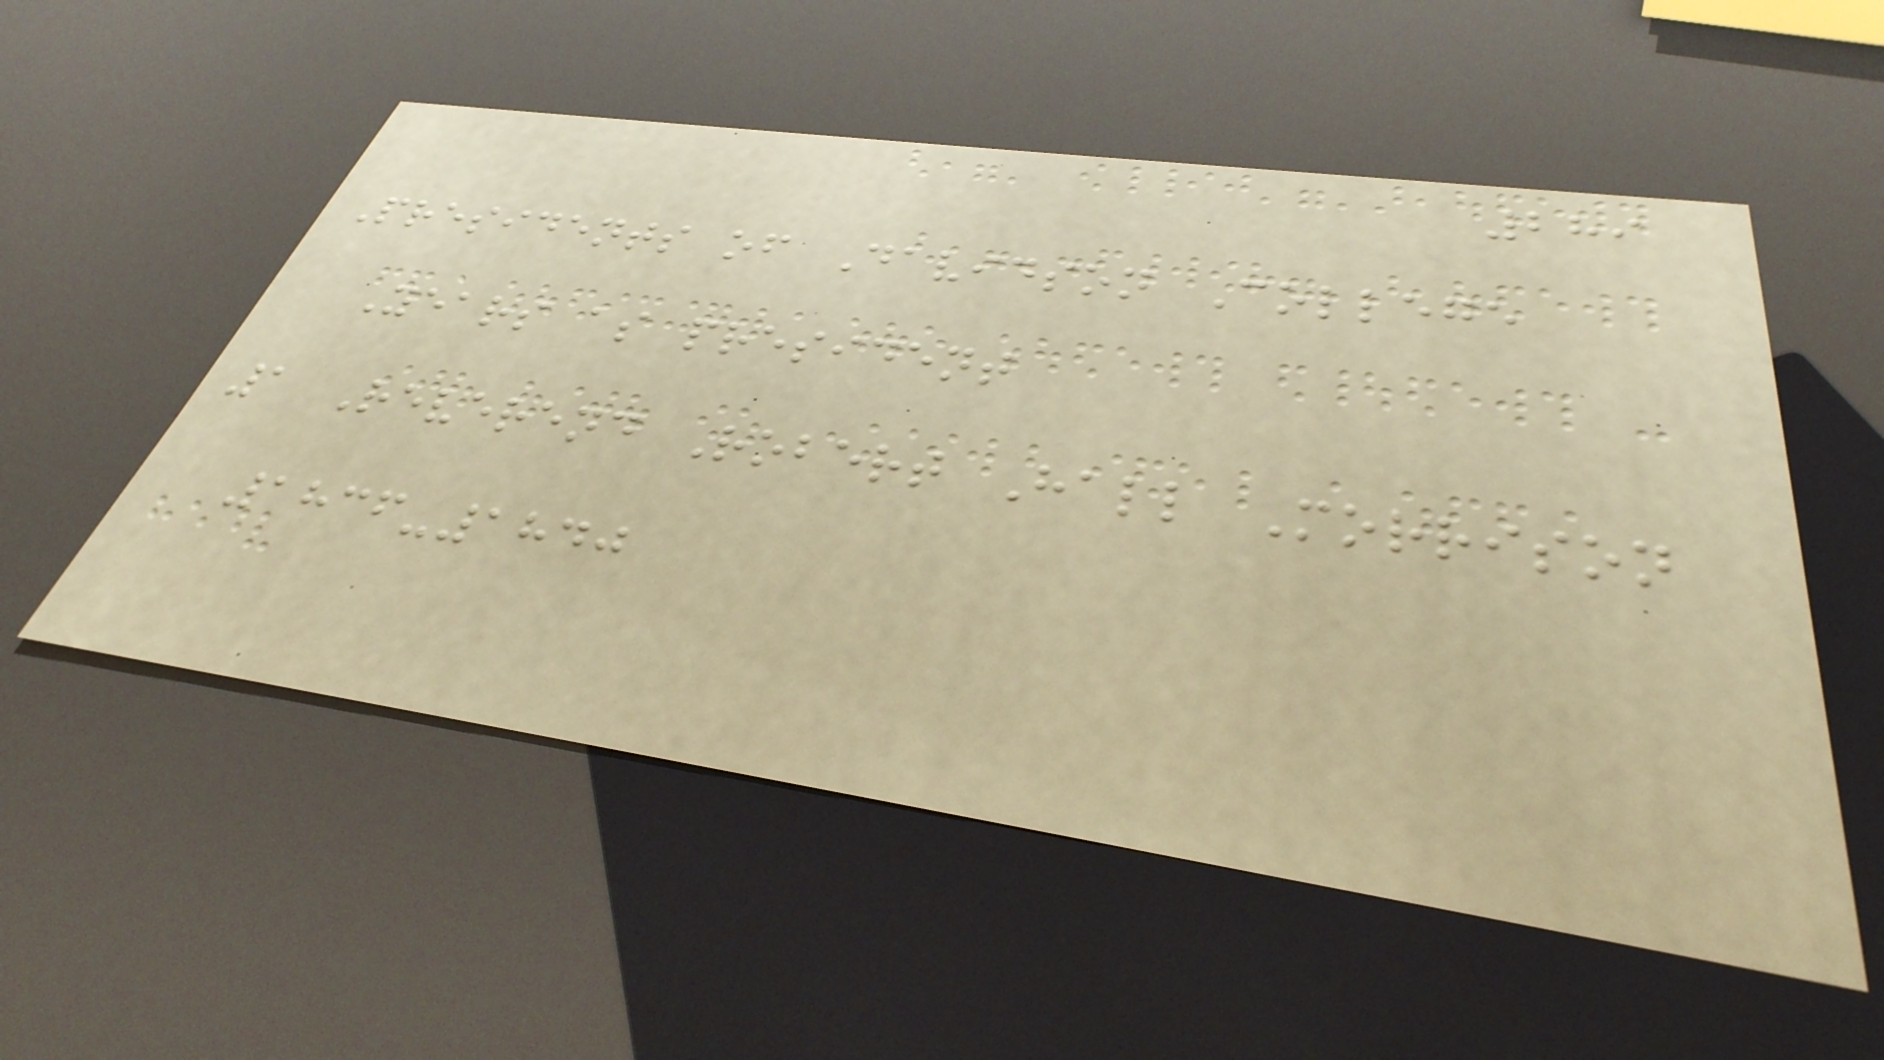289
Presidents of Davidson College
Years as president
1 Reverend Robert Hall Morrison
1836-1840
